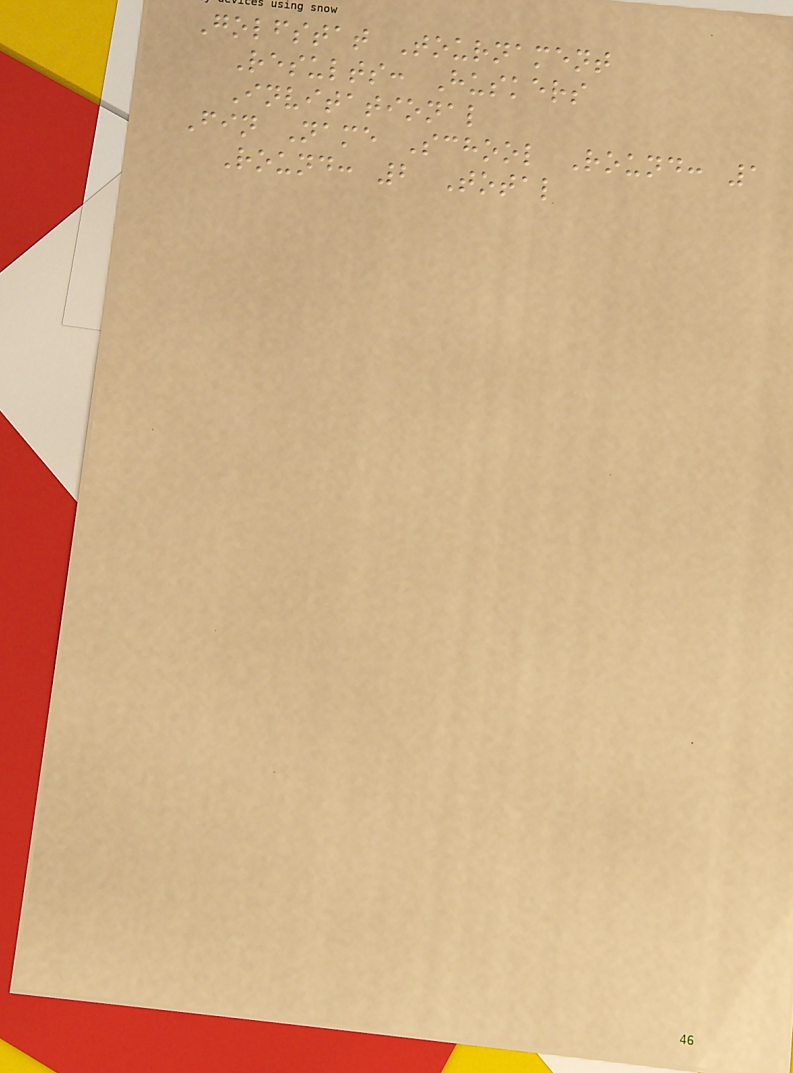Golfstat Tournament
Results: Huskers
Invitational
Fin Name School Round: 1
Round: 2 Total
